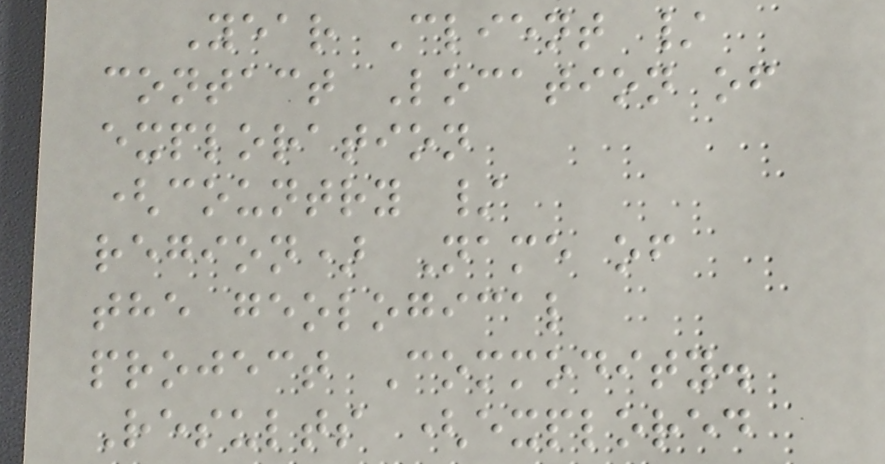Year Client /
contact Location of
exploration
(country /
region) Name of
the geological
project Commodity.
Results (explored
